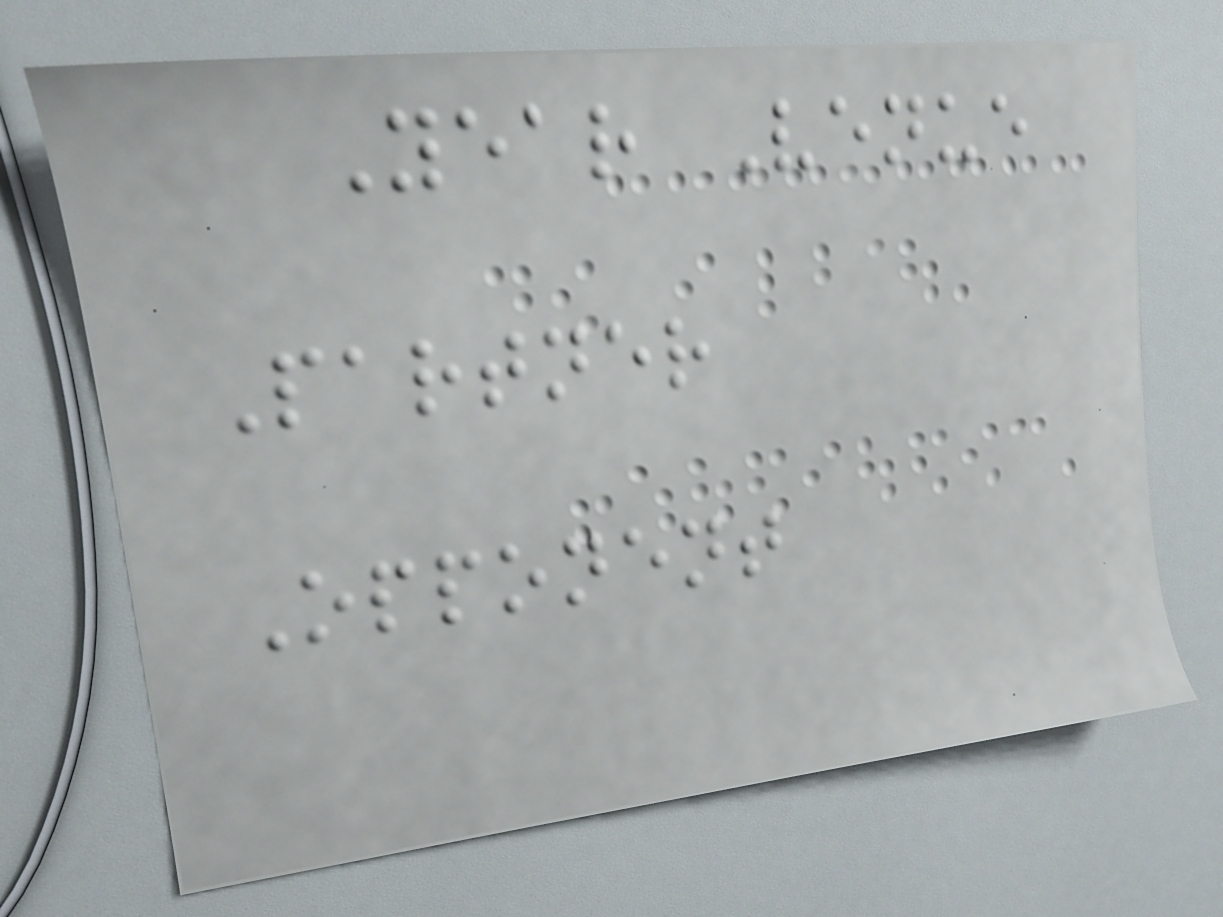Year Venue
Partner
Opponent
